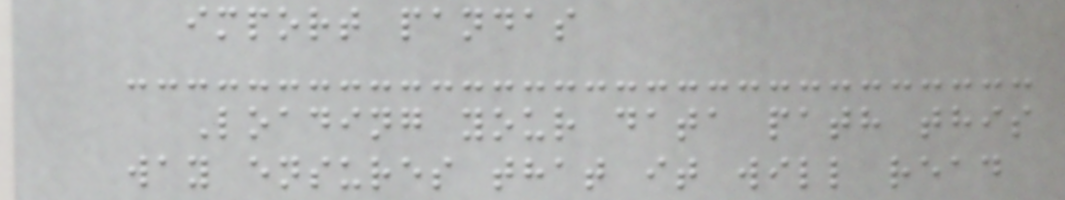import pandas
Loading your data path this
way ensures that it will read
